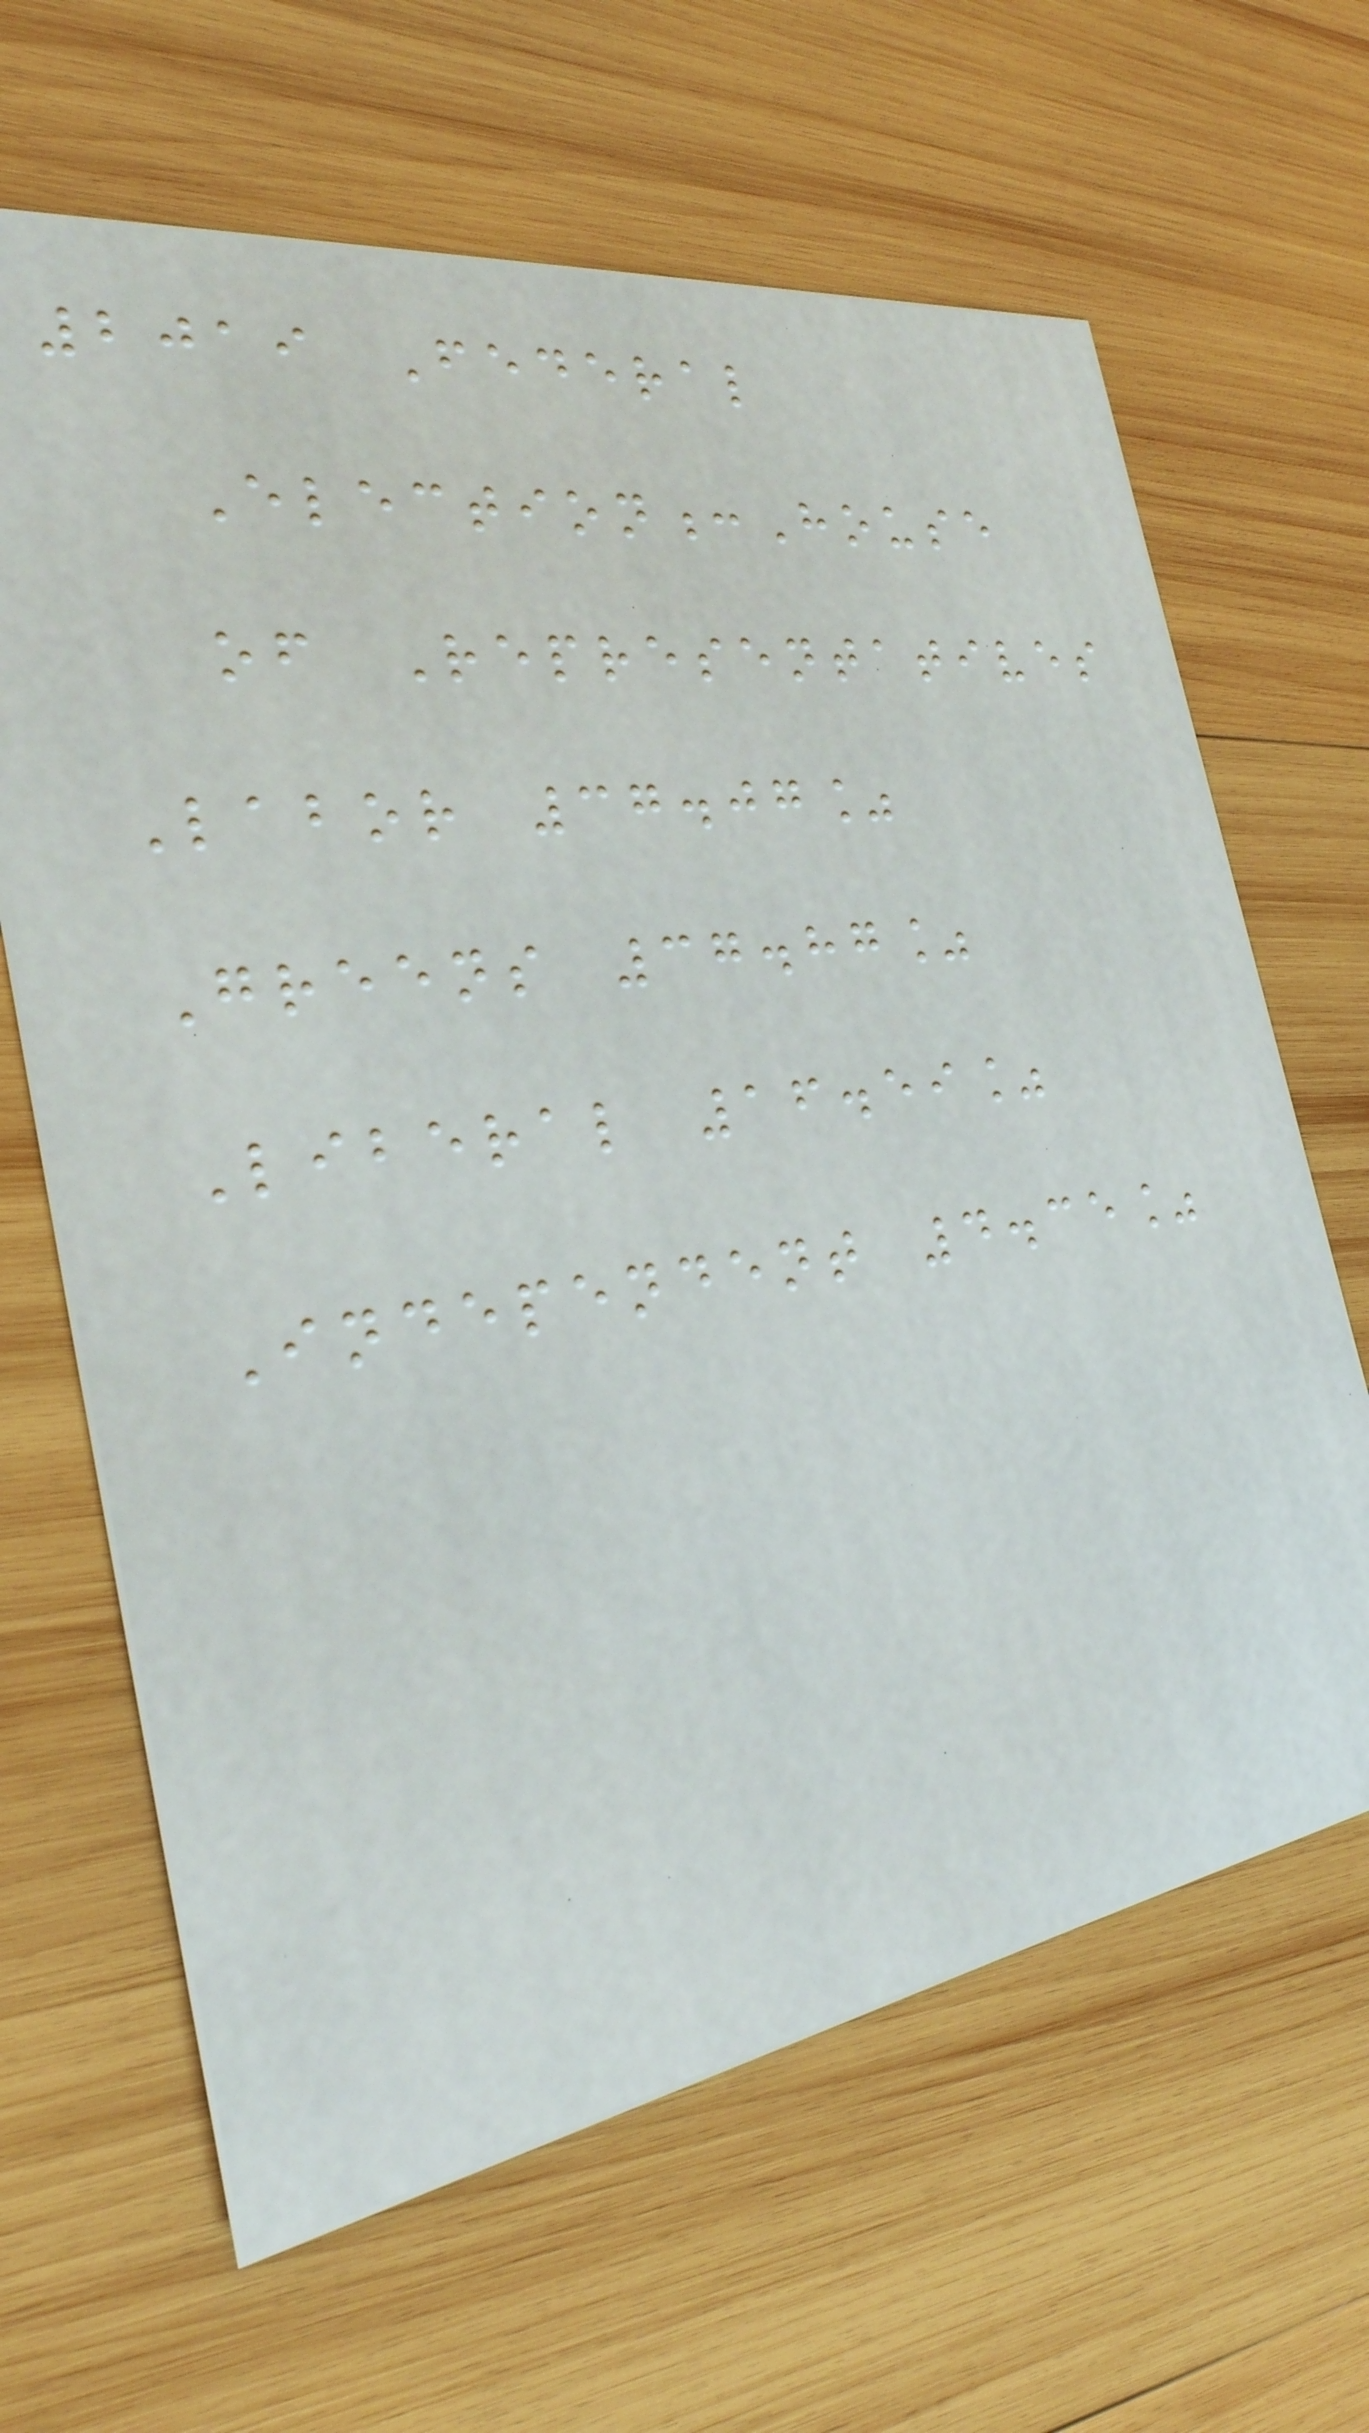2019 Federal
Election:House
of Representatives
Labor 37.07%
Greens 37.87%
Liberal 16.59%
Independent 4.35%
